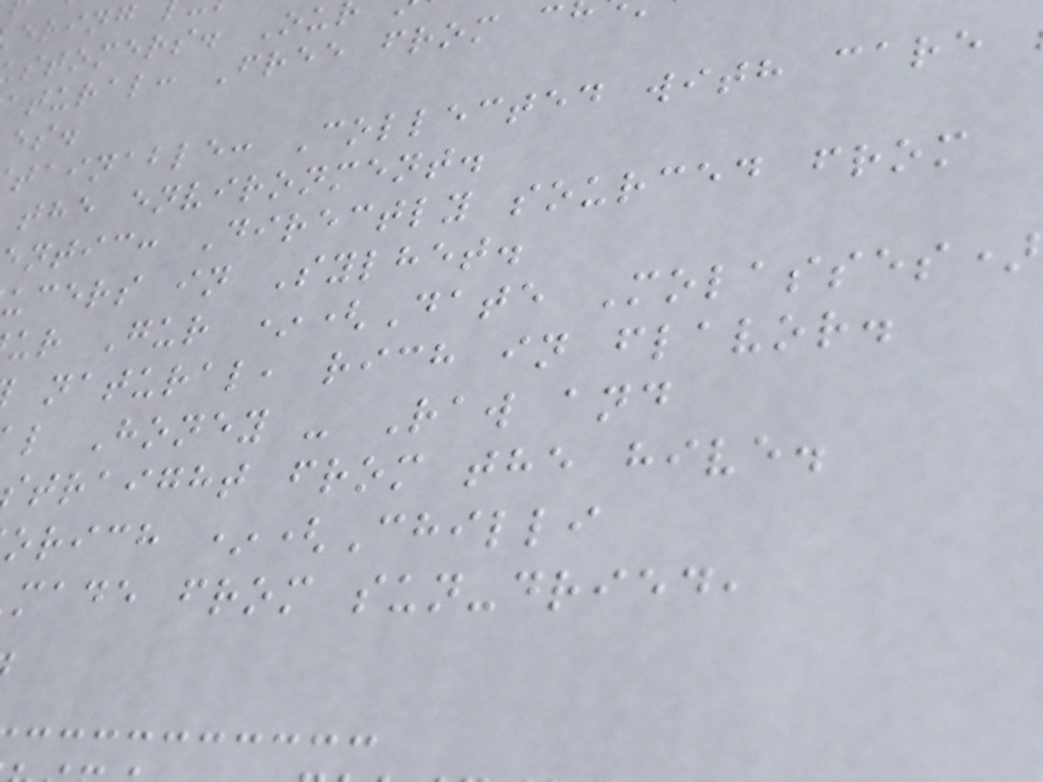stomers. Ou
atural: Free from c
tainable: Collected with care
the environment.
ntic: Directly sourced from
ucers in Sylhet.
ur Gur *(Date Molasses)
natural, rich in flavor.
l Honey - Raw and
traight from the hive.
orich *(Chilli
made from sun-dried,
